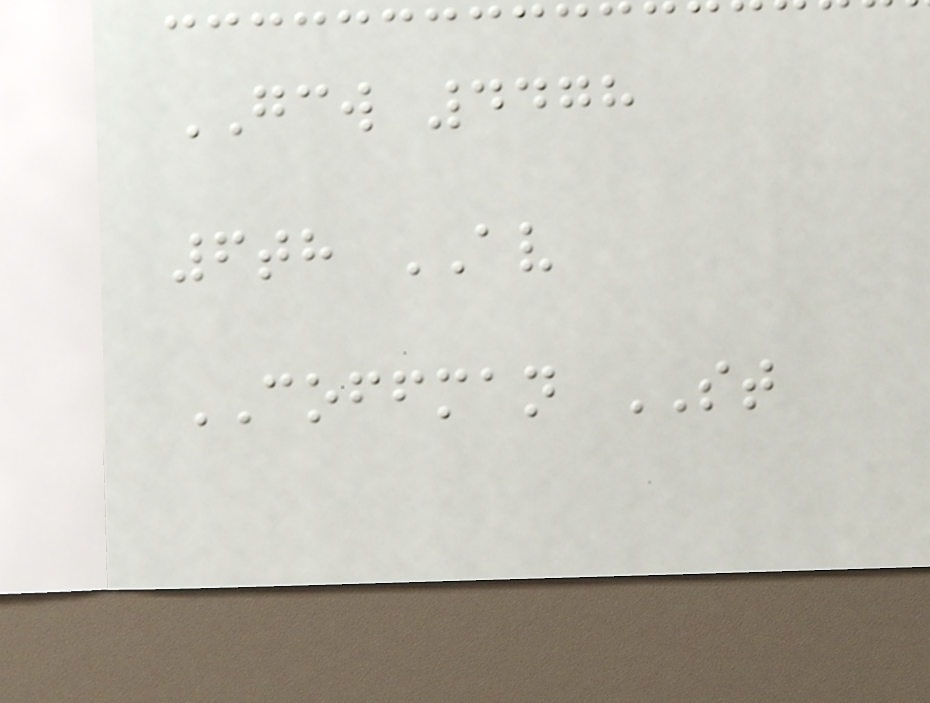GCW 4478
6th AV
COFFMAN ST
